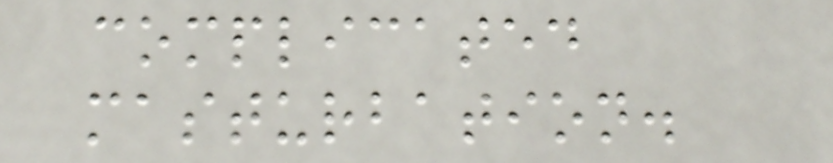complicated
masturbation.
